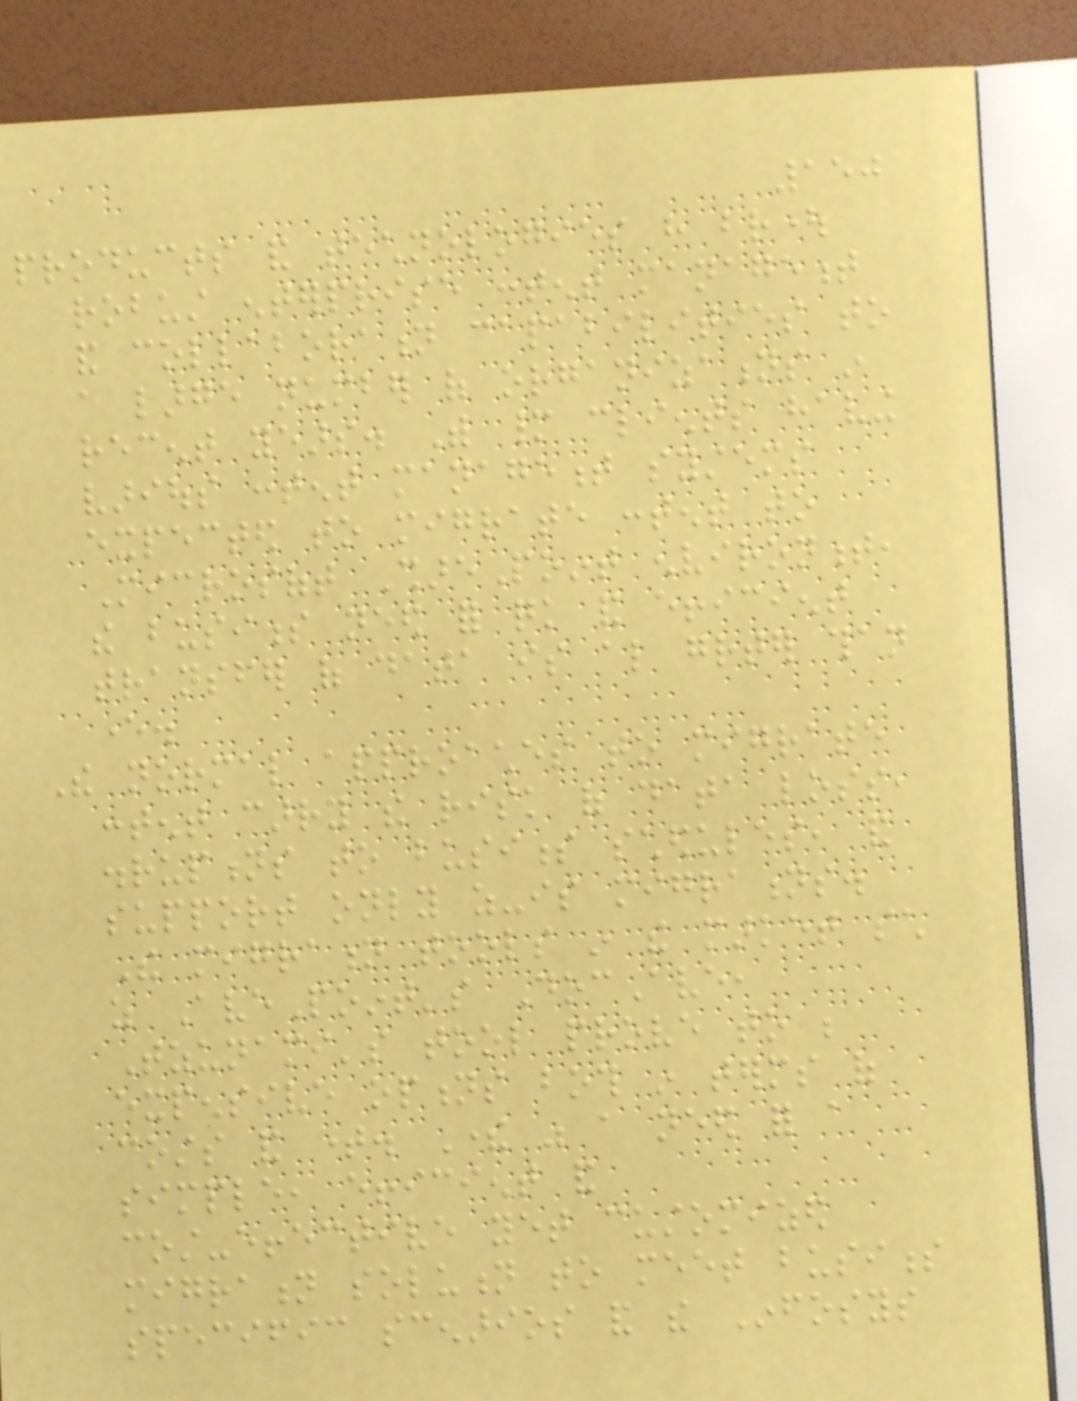150
products and technologies have brought
robust enterprise content management
and collaboration capabilities to
a large number of organizations in
recent years. With many clients having
various content management systems
expected to migrate content to
Microsoft SharePoint environment,
the business need for quick and efficient
transfer of data is also greater than
ever.
The normal approaches to migrate
content carry the risk of data loss,
disruptions to business schedules, and
support only as-is migrations.
The migration tools in the market such
as AvePoint's DocAve,
Tzunami's tool prove to be
expensive options both in terms of
costs and time. There was a need for a
simple, efficient and
cost-effective yet customized
migration solution to meet business
specific scenarios and the Infosys
